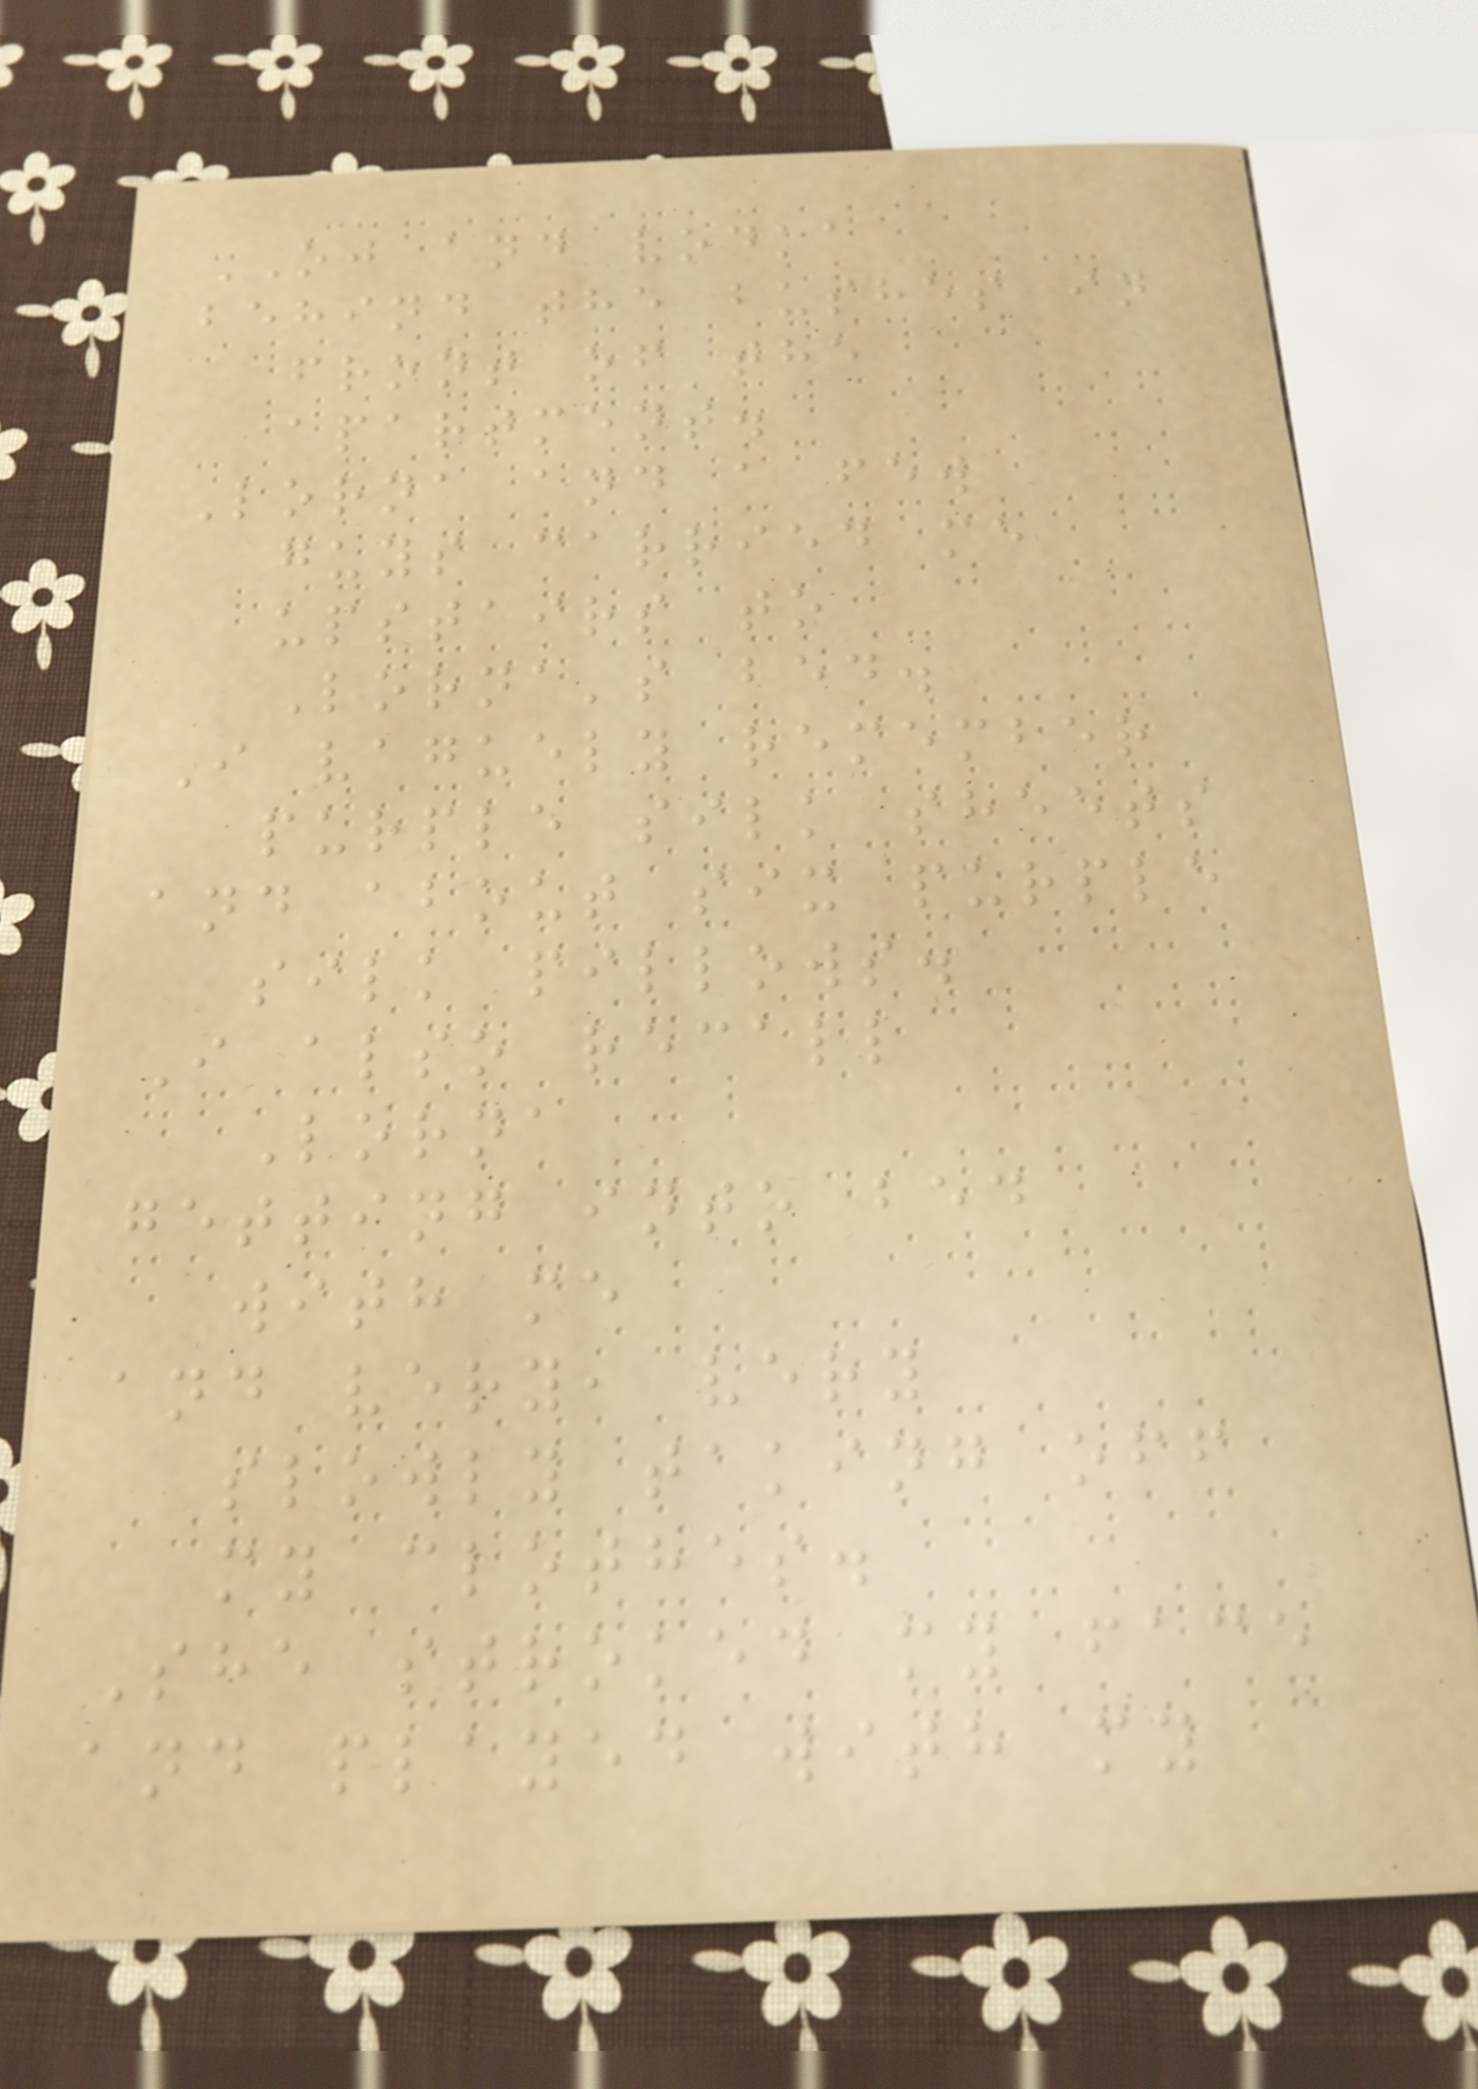OJ and vodka
behind the bushes in
front of the
apartment.
Lorna and a few
guys carried me
upstairs to
Lorna's bed.
I vaguely remember
purple silk sheets
and about six purple
silk pillows.
I also recall
Lorna
getting into bed
with me
and very, very
slowly taking off
my clothes.
She stroked my face
and played with my
